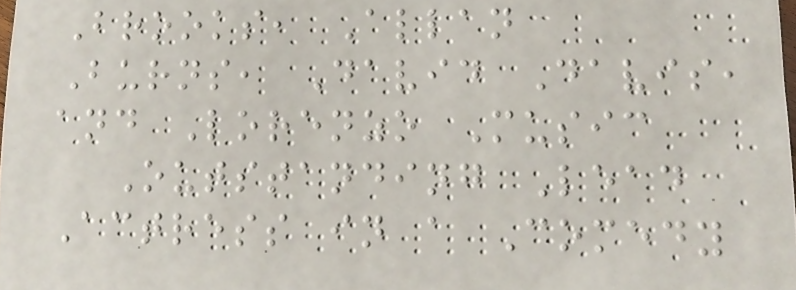Brooks, Allan
Burns, David Davis,
and Lorenzo Music
Outstanding Lead
Actress in a Comedy
